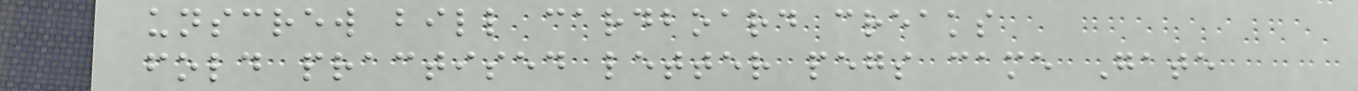unscrew bill cardboard creaks
fold practised letter pegs came Gate
